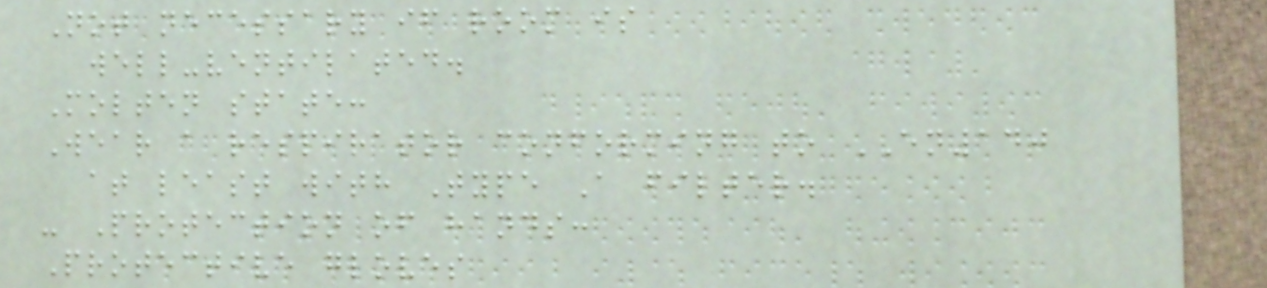Not necessary if room is
well-ventilated.
Molten state:
Wear a respirator conforming to EN140
at least with Type A filter.
- Protection of hands:
Protective gloves
